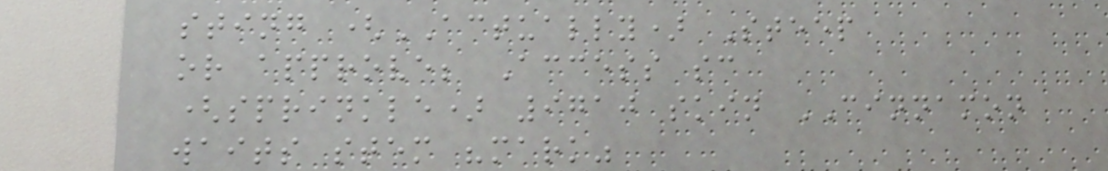sting (ACTUALLY) Steep
or approve; Access sc
(sprinkle) 9710 skin CINNAMON
waits stem "mark"
